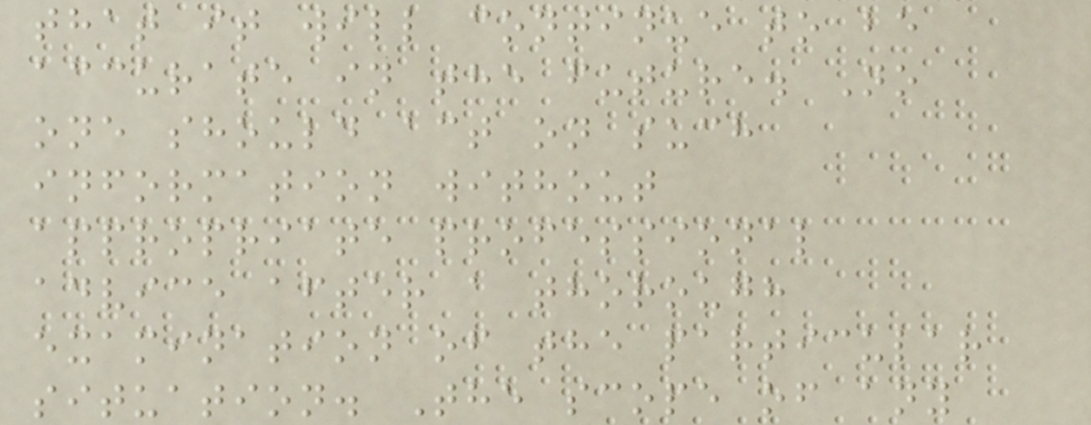that it will continue to be
accurate in the future. No
one should act on such
information without
appropriate professional
advice after a thorough
examination of the particular
situation. The scope of any
